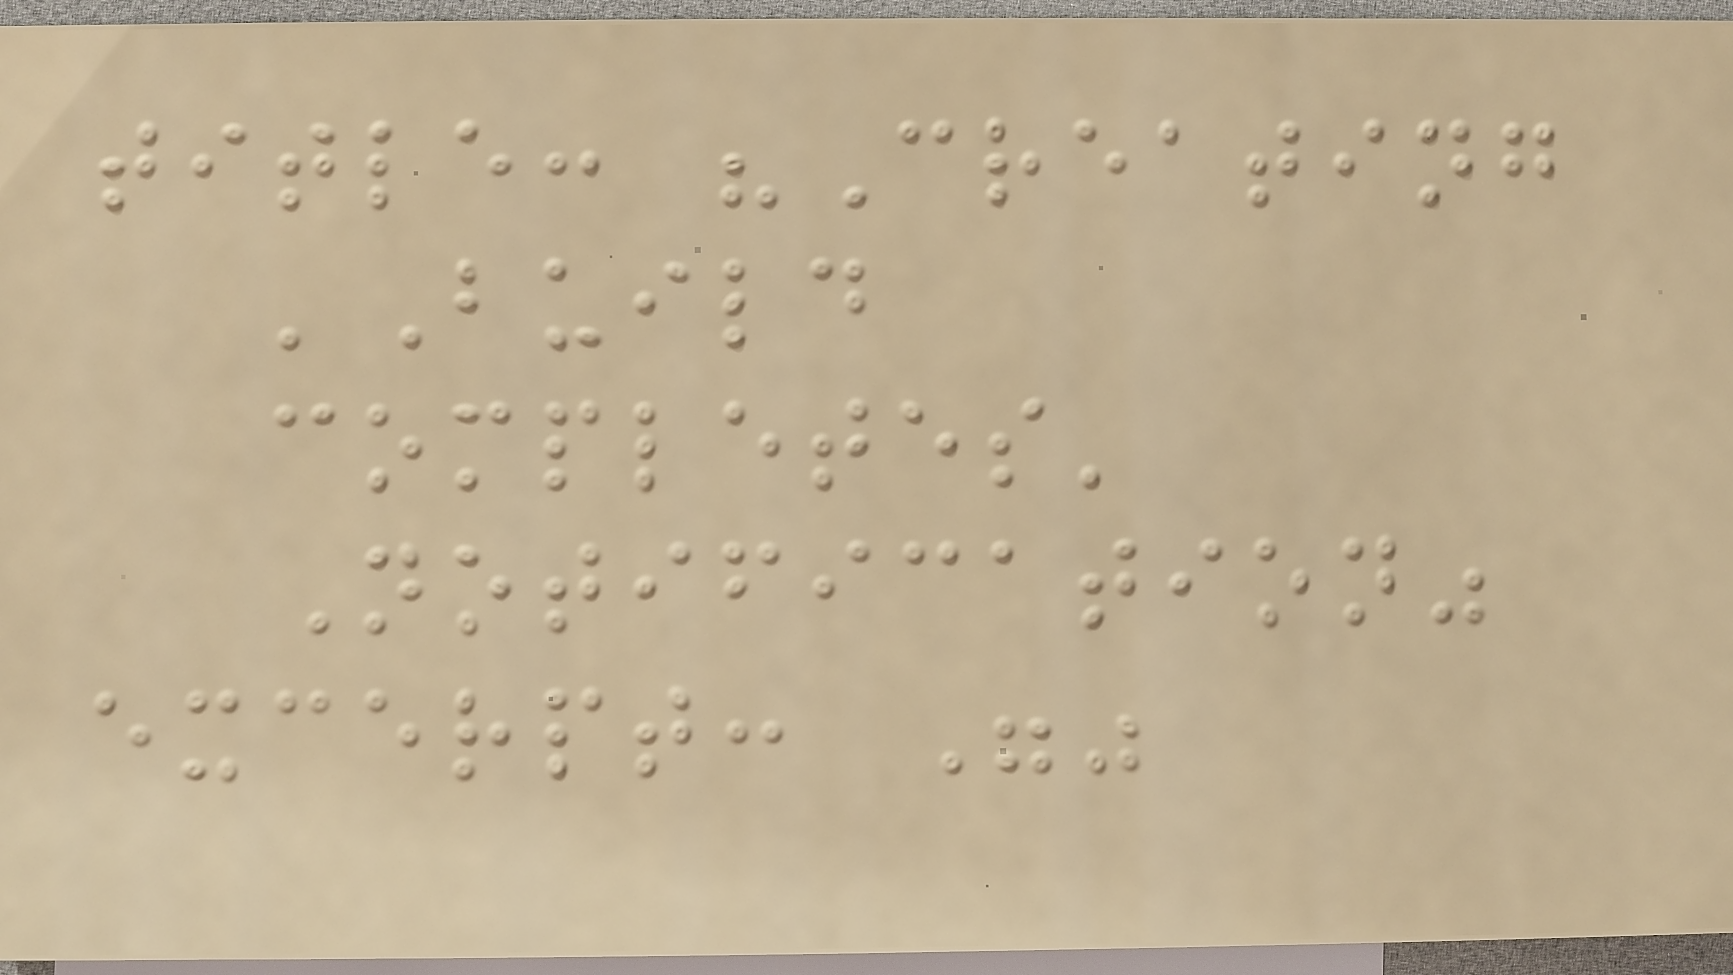title: "Creating
'Build
completes'
Notification"
excerpt: ""
